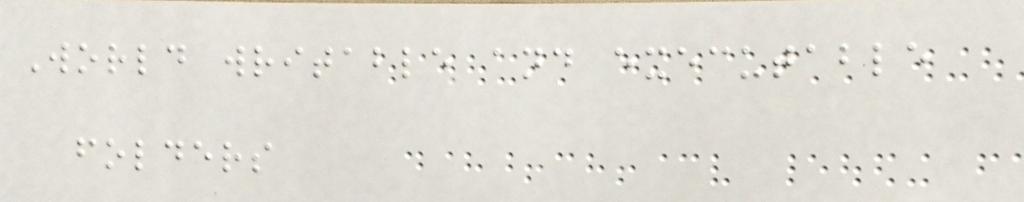World writable and executable
folders
